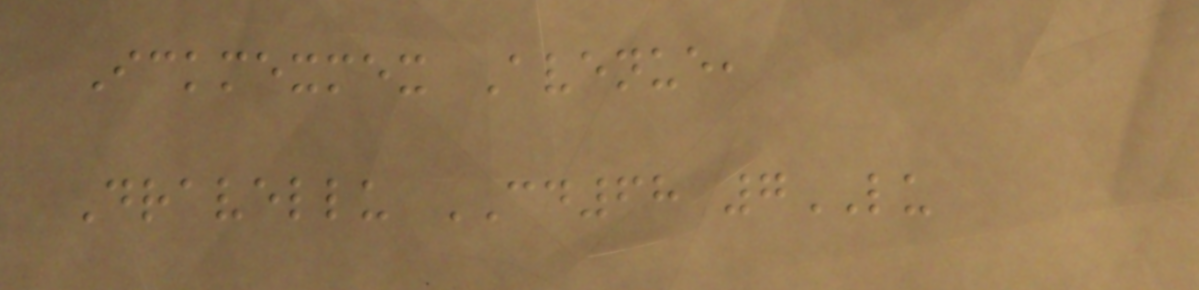Ickmexmex Avenue,
Dravellu CD68 7LU
